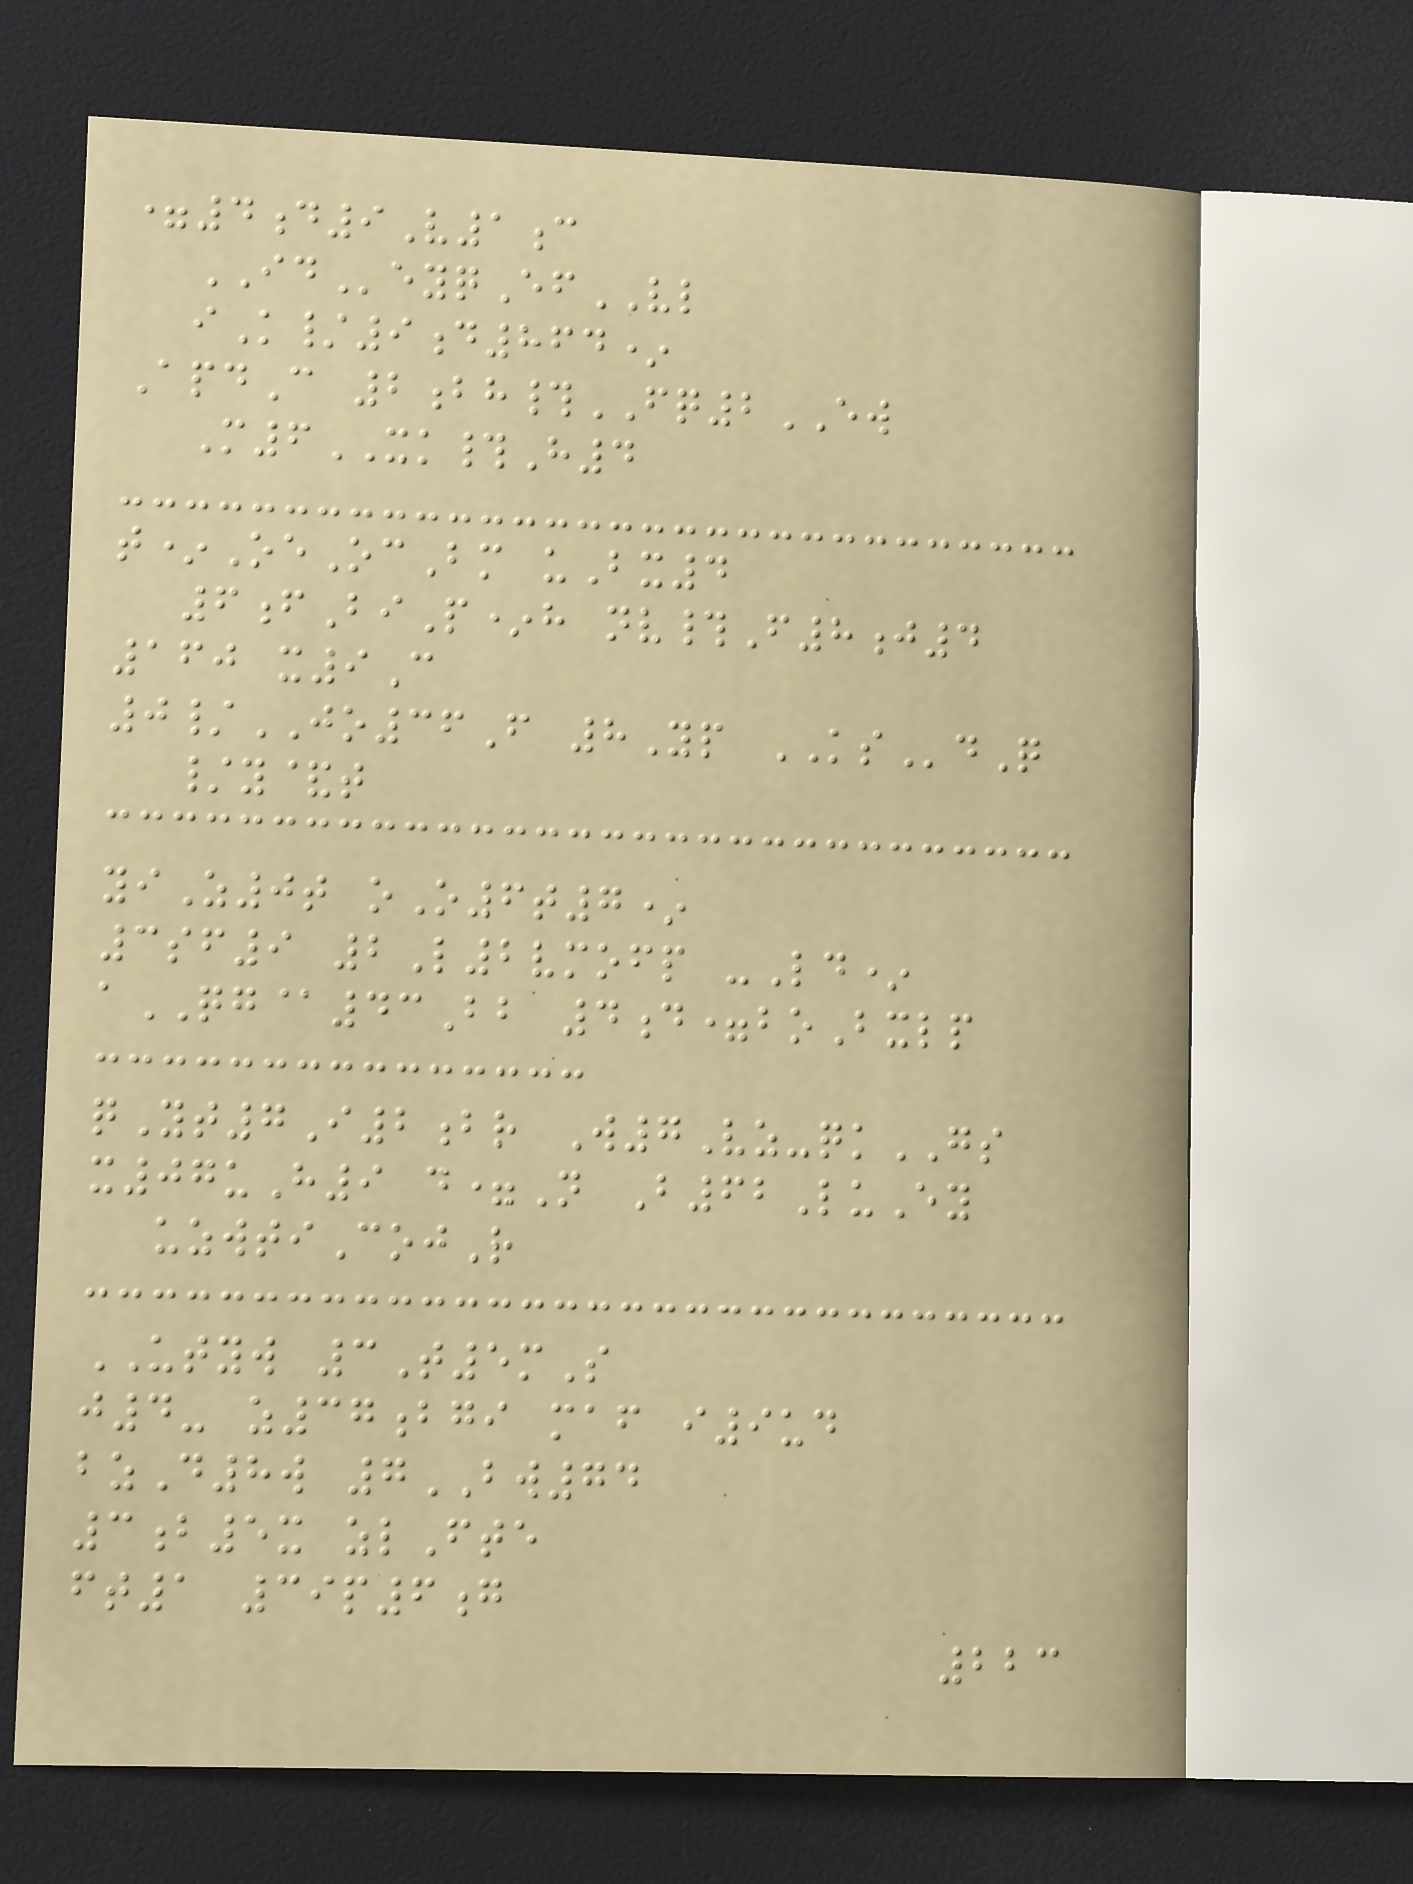=4d9V1c
IDeyqEfVL
iK/9d864*
ApdC 2bh#FQ2EW
M6XK#H4
t*OeOcBm uBx4
6fBiP*h nv#F8j4
160 x9C
0/JO36F 8Yp KSdQ
/y&t
yiZ0t oO6t7*
3sf9 2L2vmofp -Ld*
aQG@43Bb 4d=boBxlp
qYt7I2br W7Vz-qkGS
x07uH9 d=N B62LuEy
uzwtiCojR
UTYW 3T5mS
j4- z37bgi maf i9ud
bzD8w 7BW74
3b5x zlFte
ft1 39p6g
223
